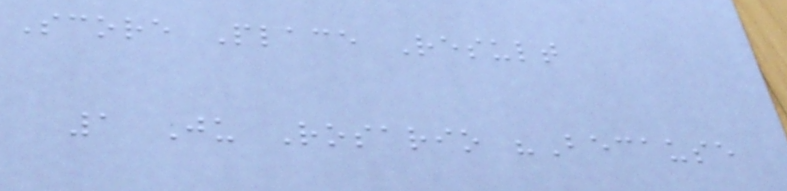Score Place Result
1 Ju Rosario "Because
